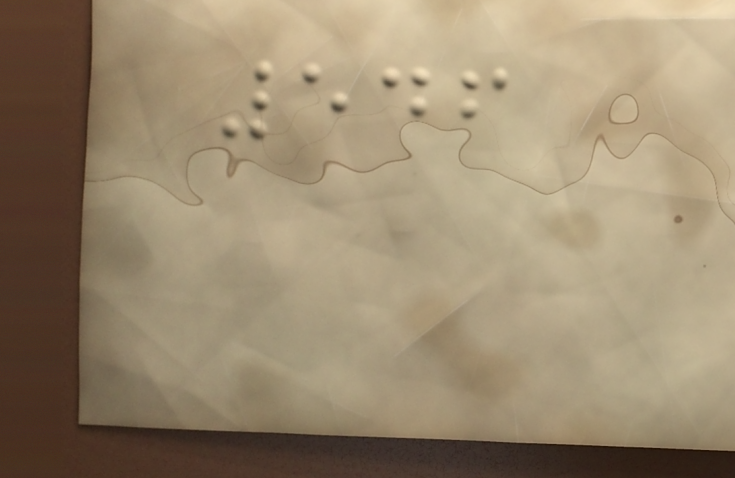546
